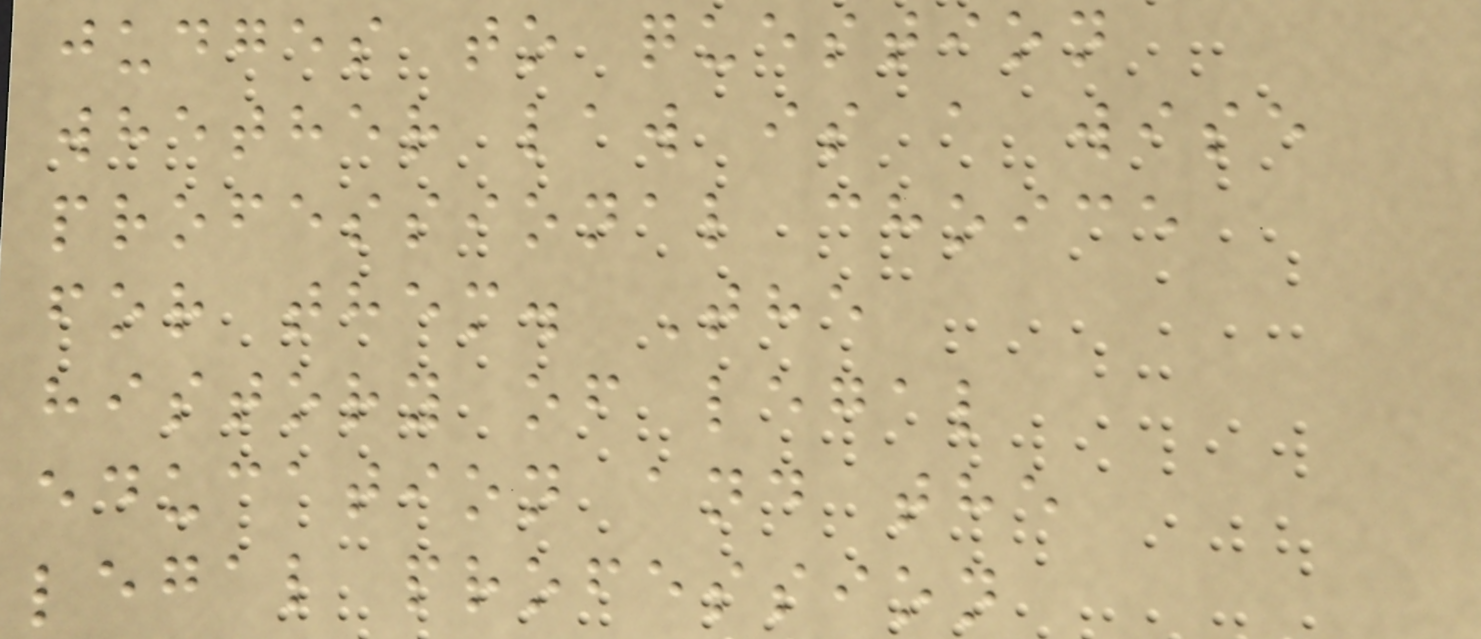judges to question
whether law is a wise
professional choice
for them. The
history of legal
education and the
legal profession
